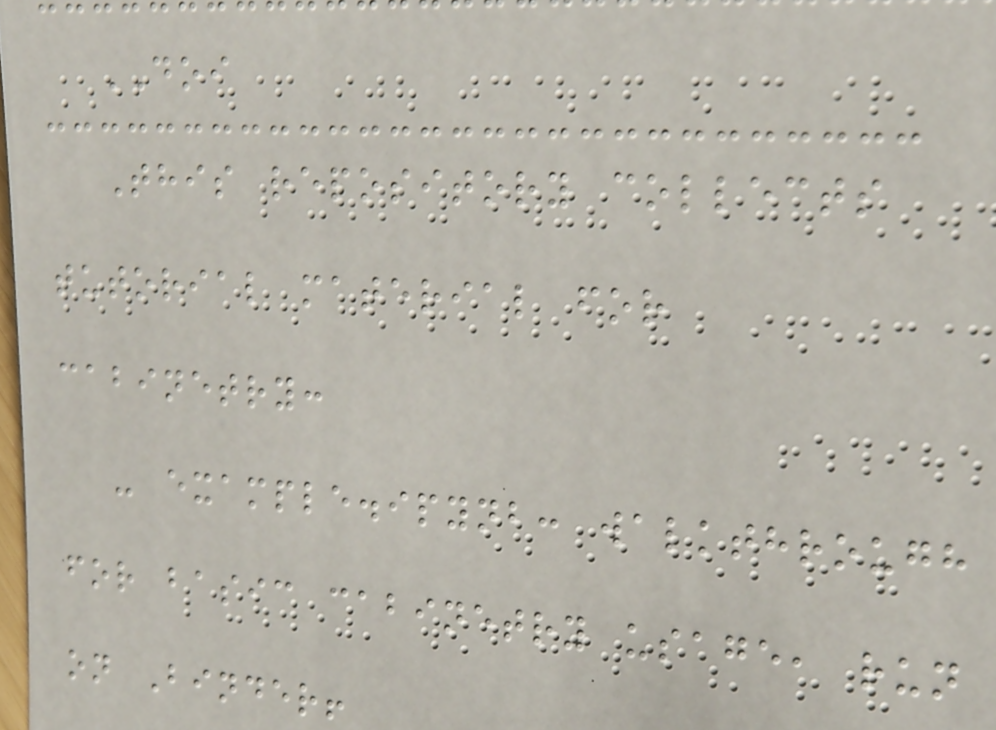DOI
This repository collects
tutorial material for
cabinetry:
- example.ipynb: walkthrough
for basic cabinetry usage, run
on Binder!
